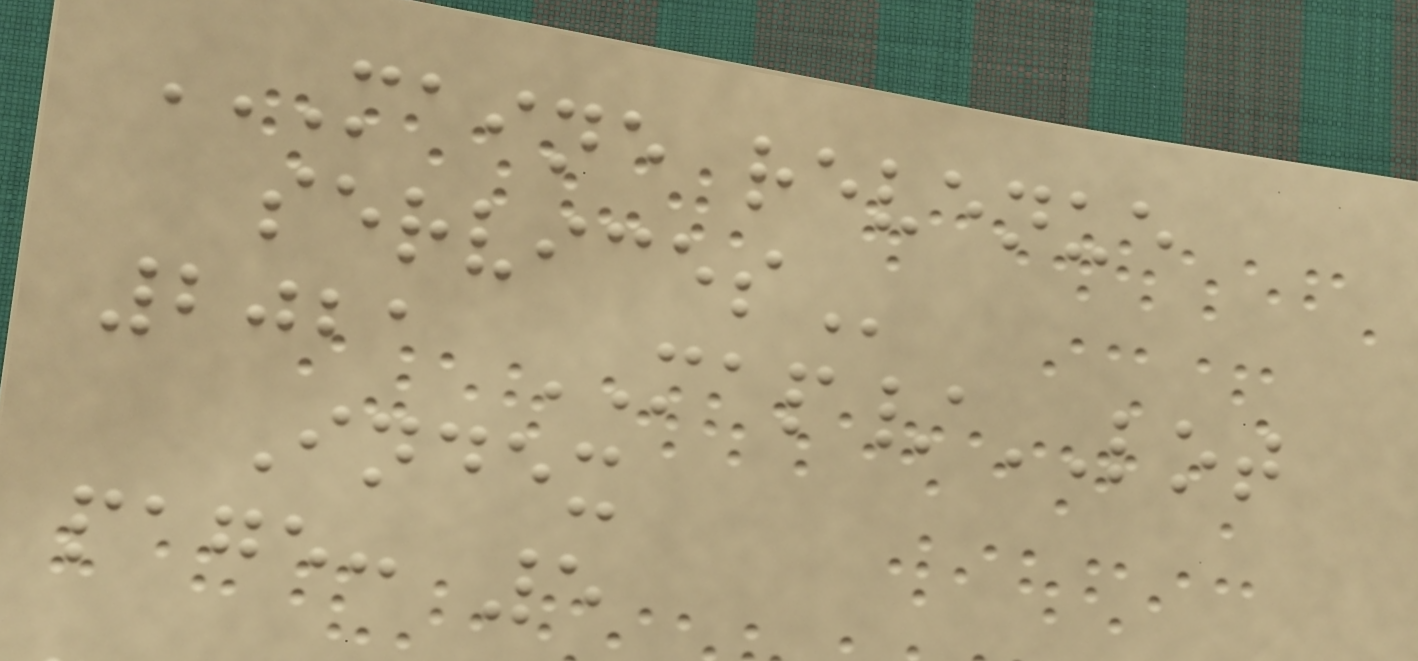MAINE REVENUE
SERVICES
2021 MAP/LOT
Index
page: 5
